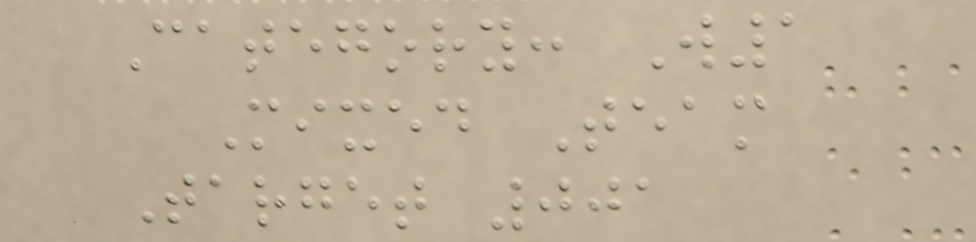Category: W1
Mixed Team
Target 001
